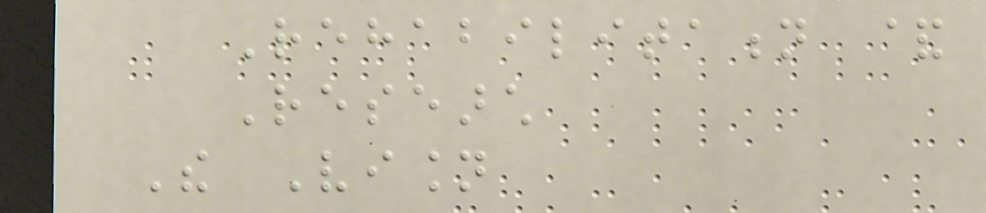Rehabilitation &
Research
The Vision
